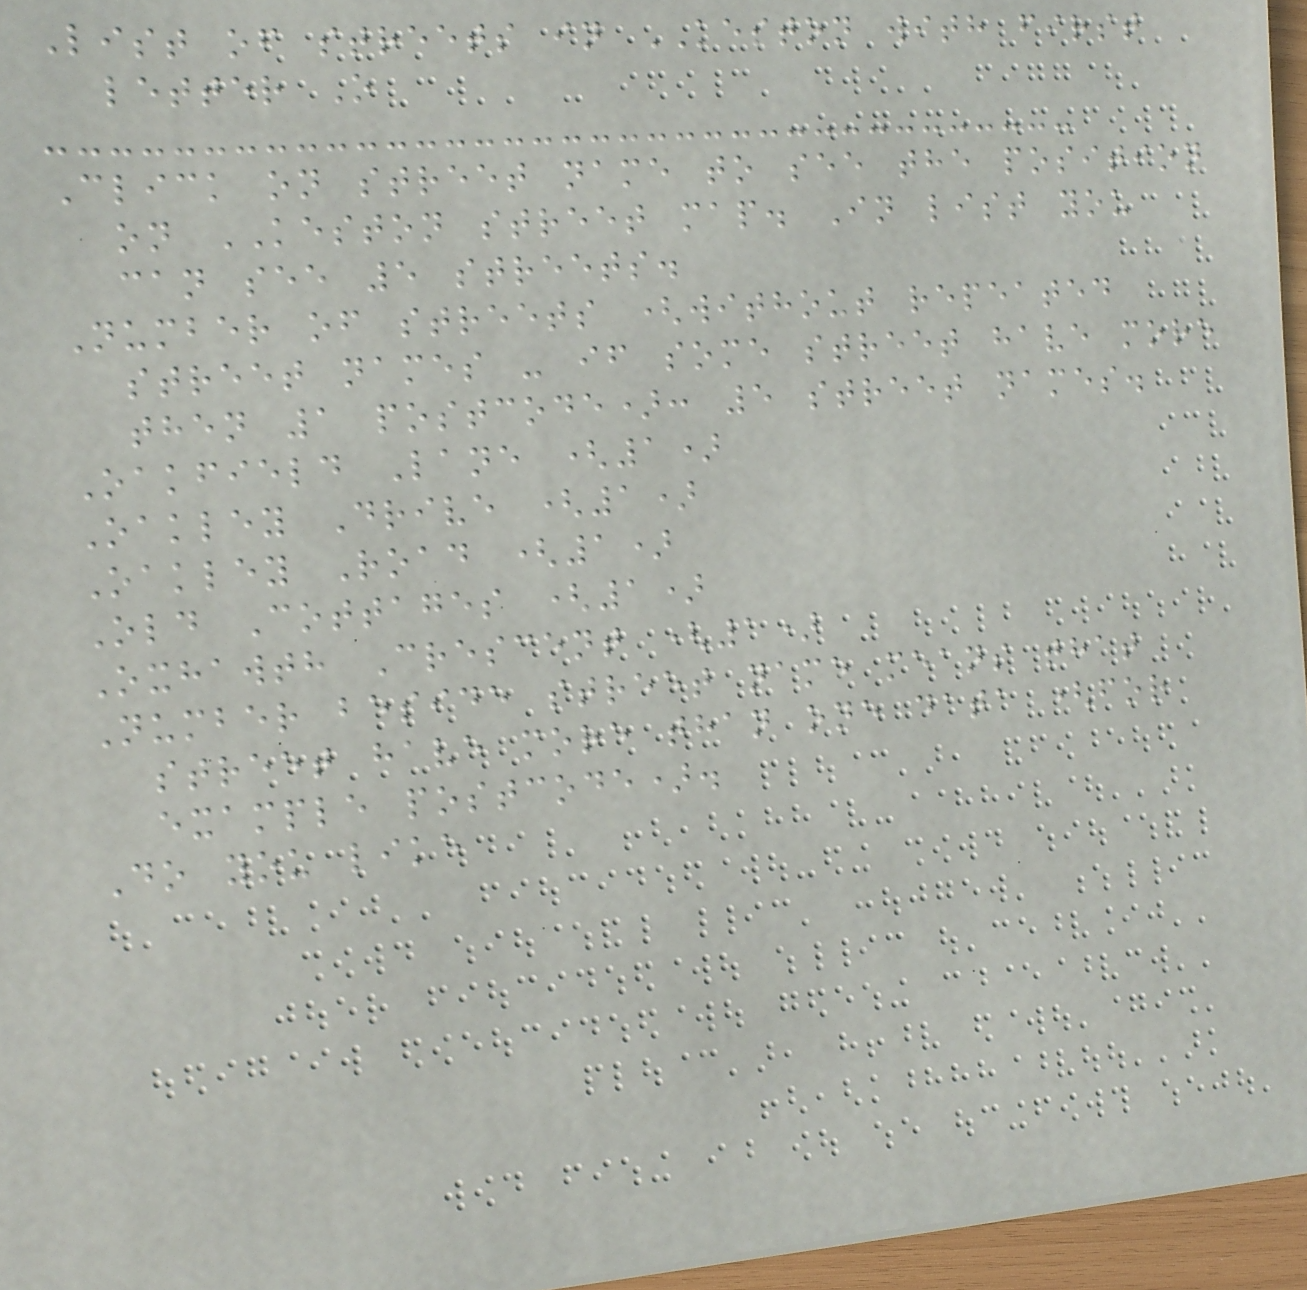List of streets in KESTON with first
letter O
Click on street name to see the position
on KESTON street map. In list you
can see 5 streets.
Number of streets (without repeated
street names - if some street have more
then 1 postcode): 5 street names.
Oakfield Lane (1)
Oakley Drive (1)
Oakley Road (1)
Old Cottages (1)
Oxhawth Crescent (1)
Number beside street name means that
street have more than one data (for
example postcode).
Do you like
